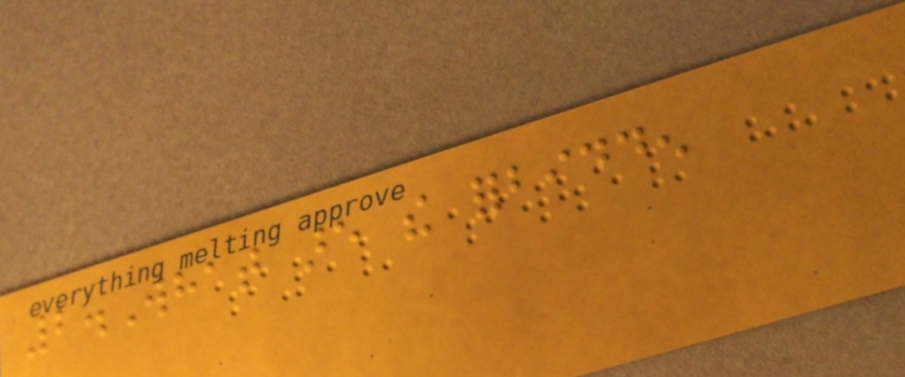2.What are the forbidden
